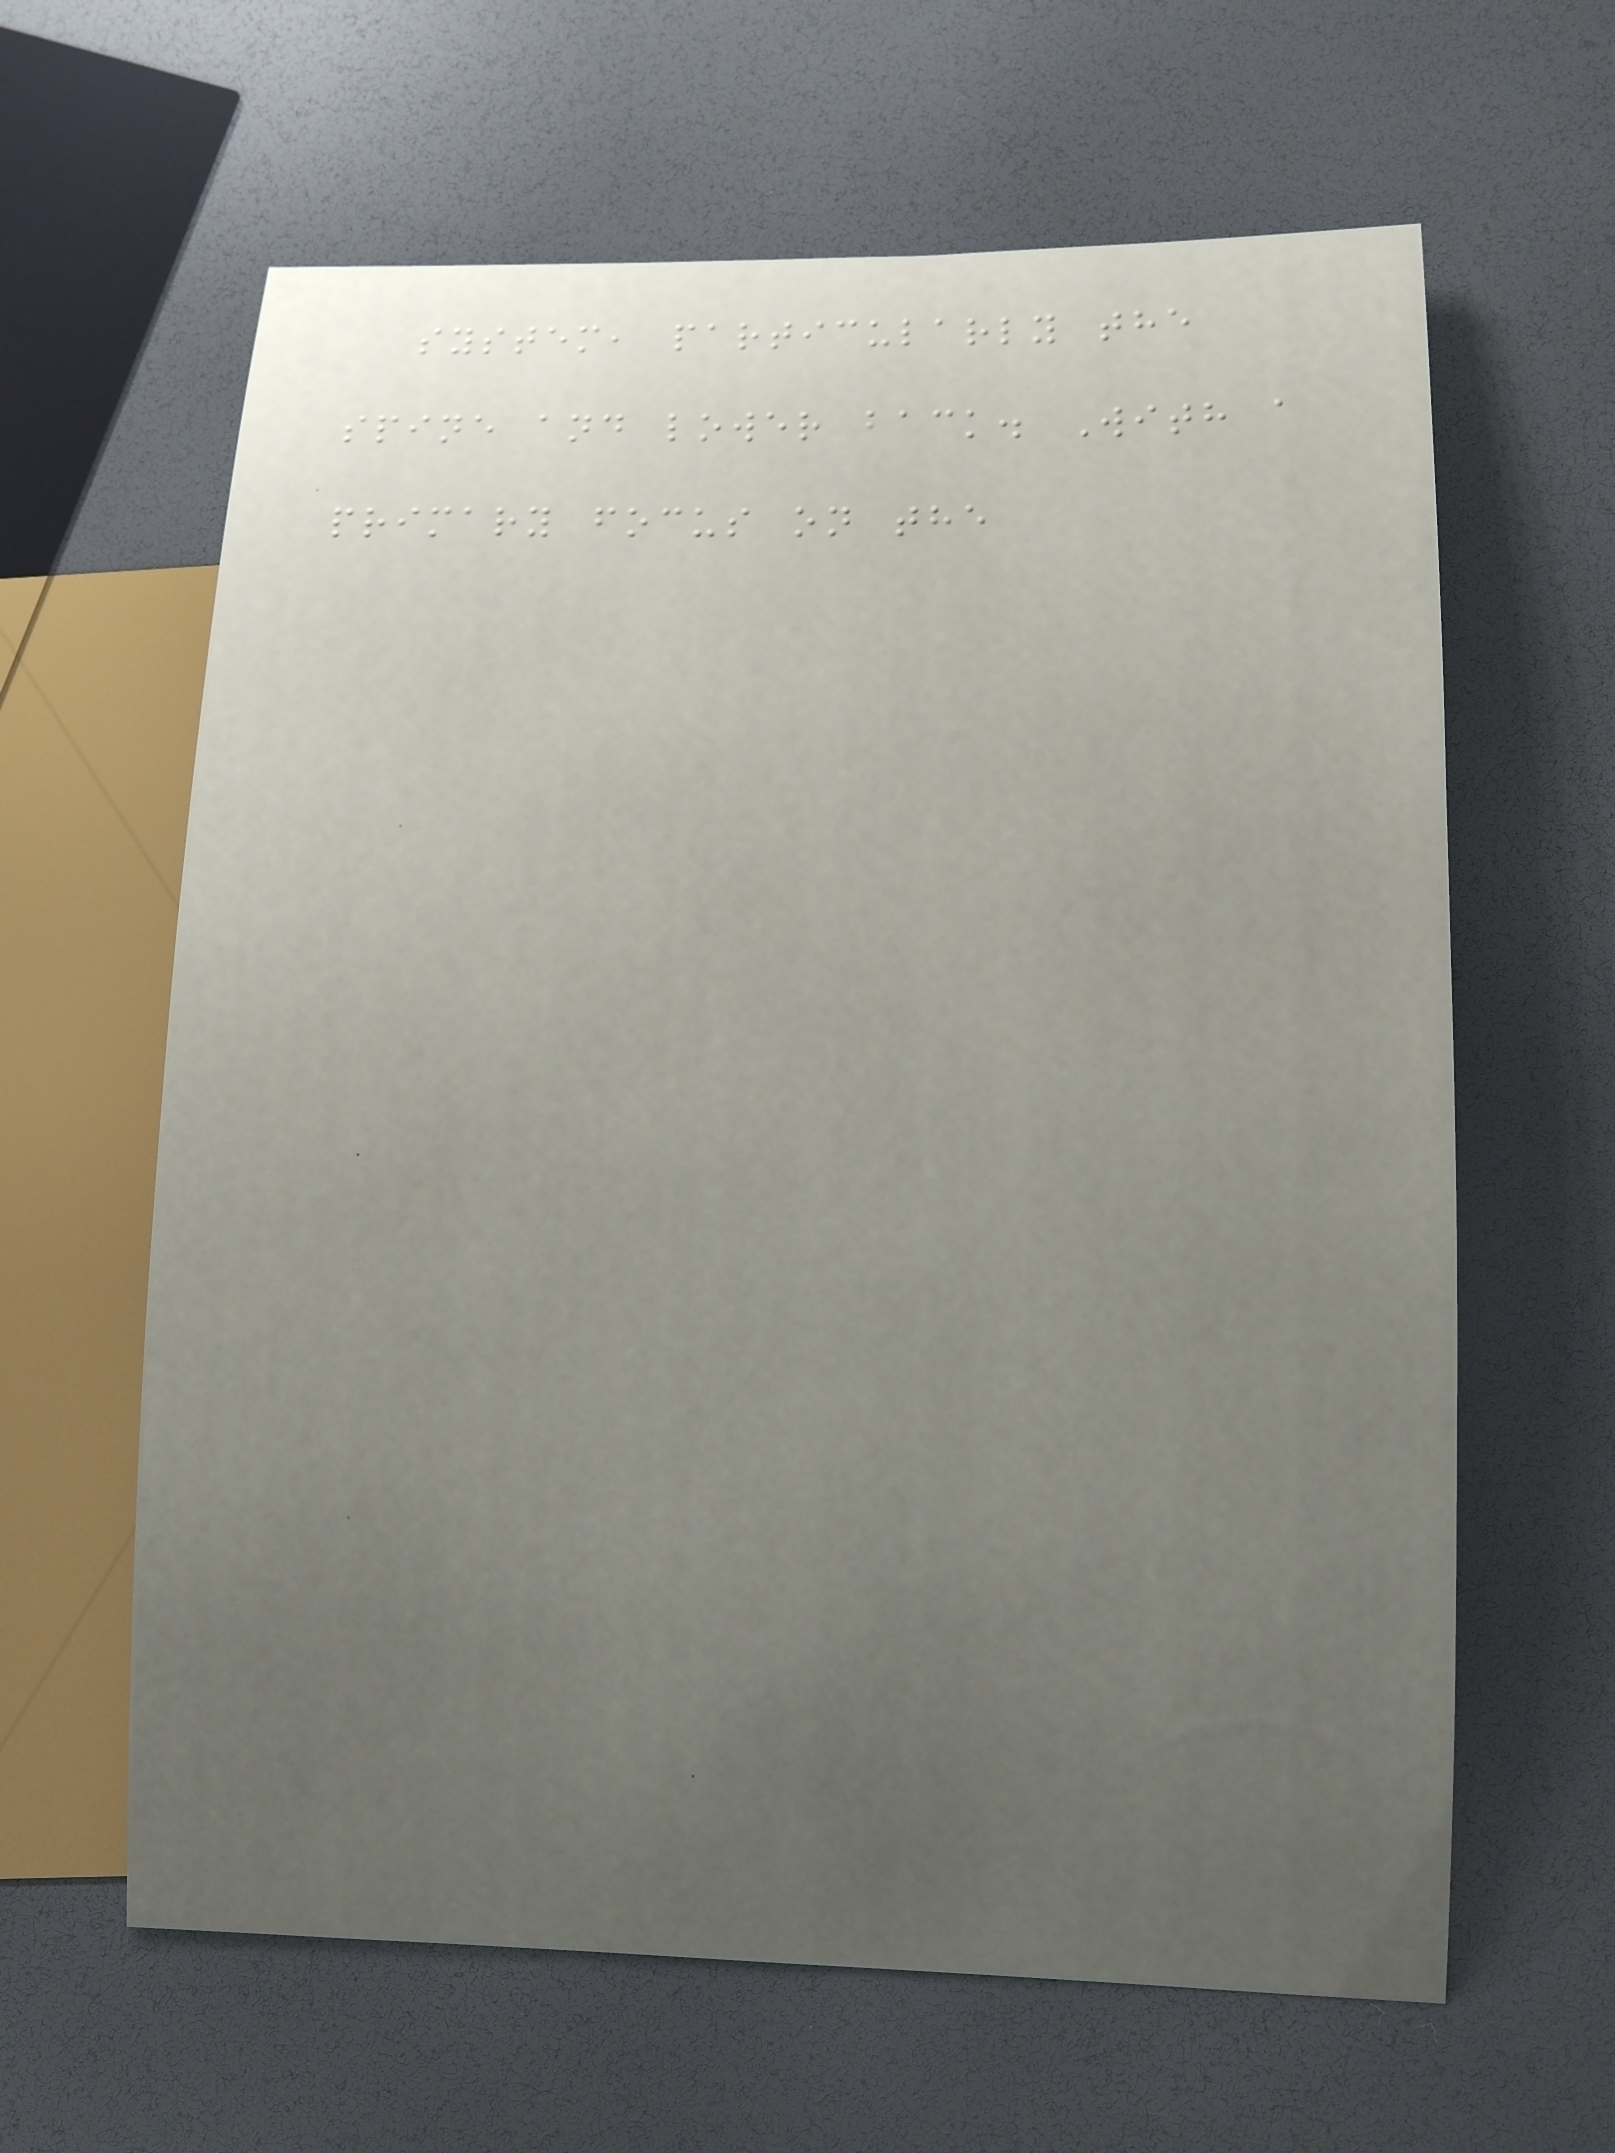system, particularly the
spine and lower back. With a
primary focus on the
